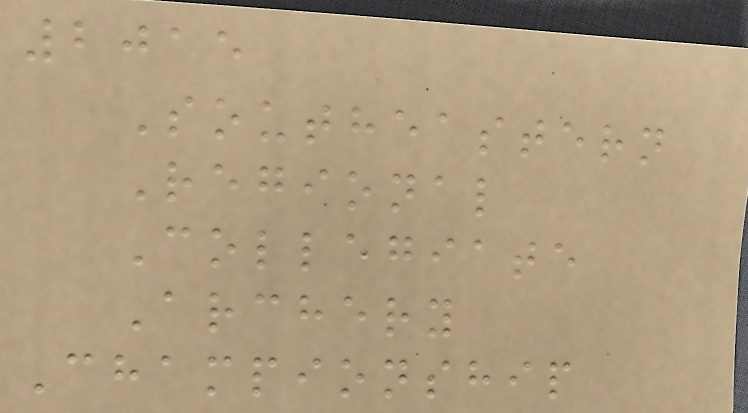2015
Southeastern
Regional
Collegiate
Archery
Championship
